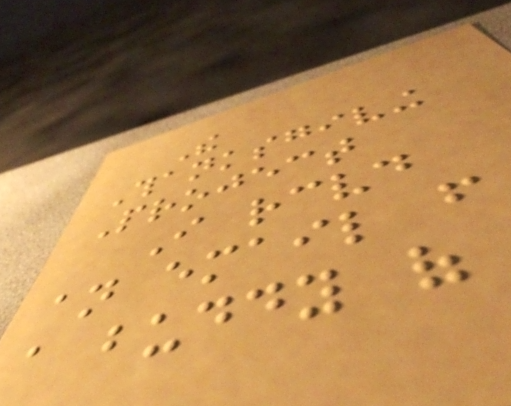The
Thanksgiving
Project
I received
an email from
a buddy of
